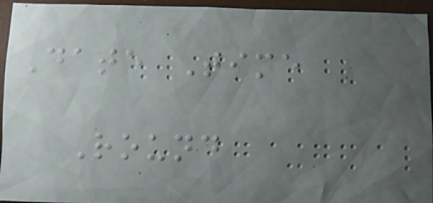Date Time
Round
